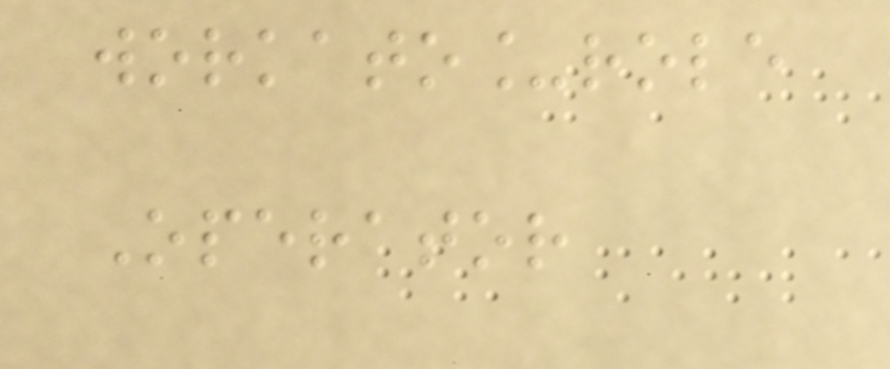workato_role
Operator
